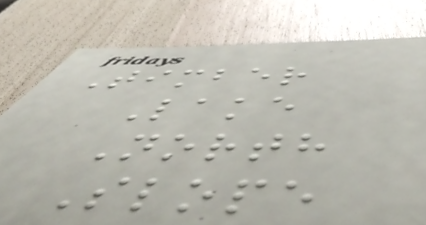Timber
Lake
North
Slope
